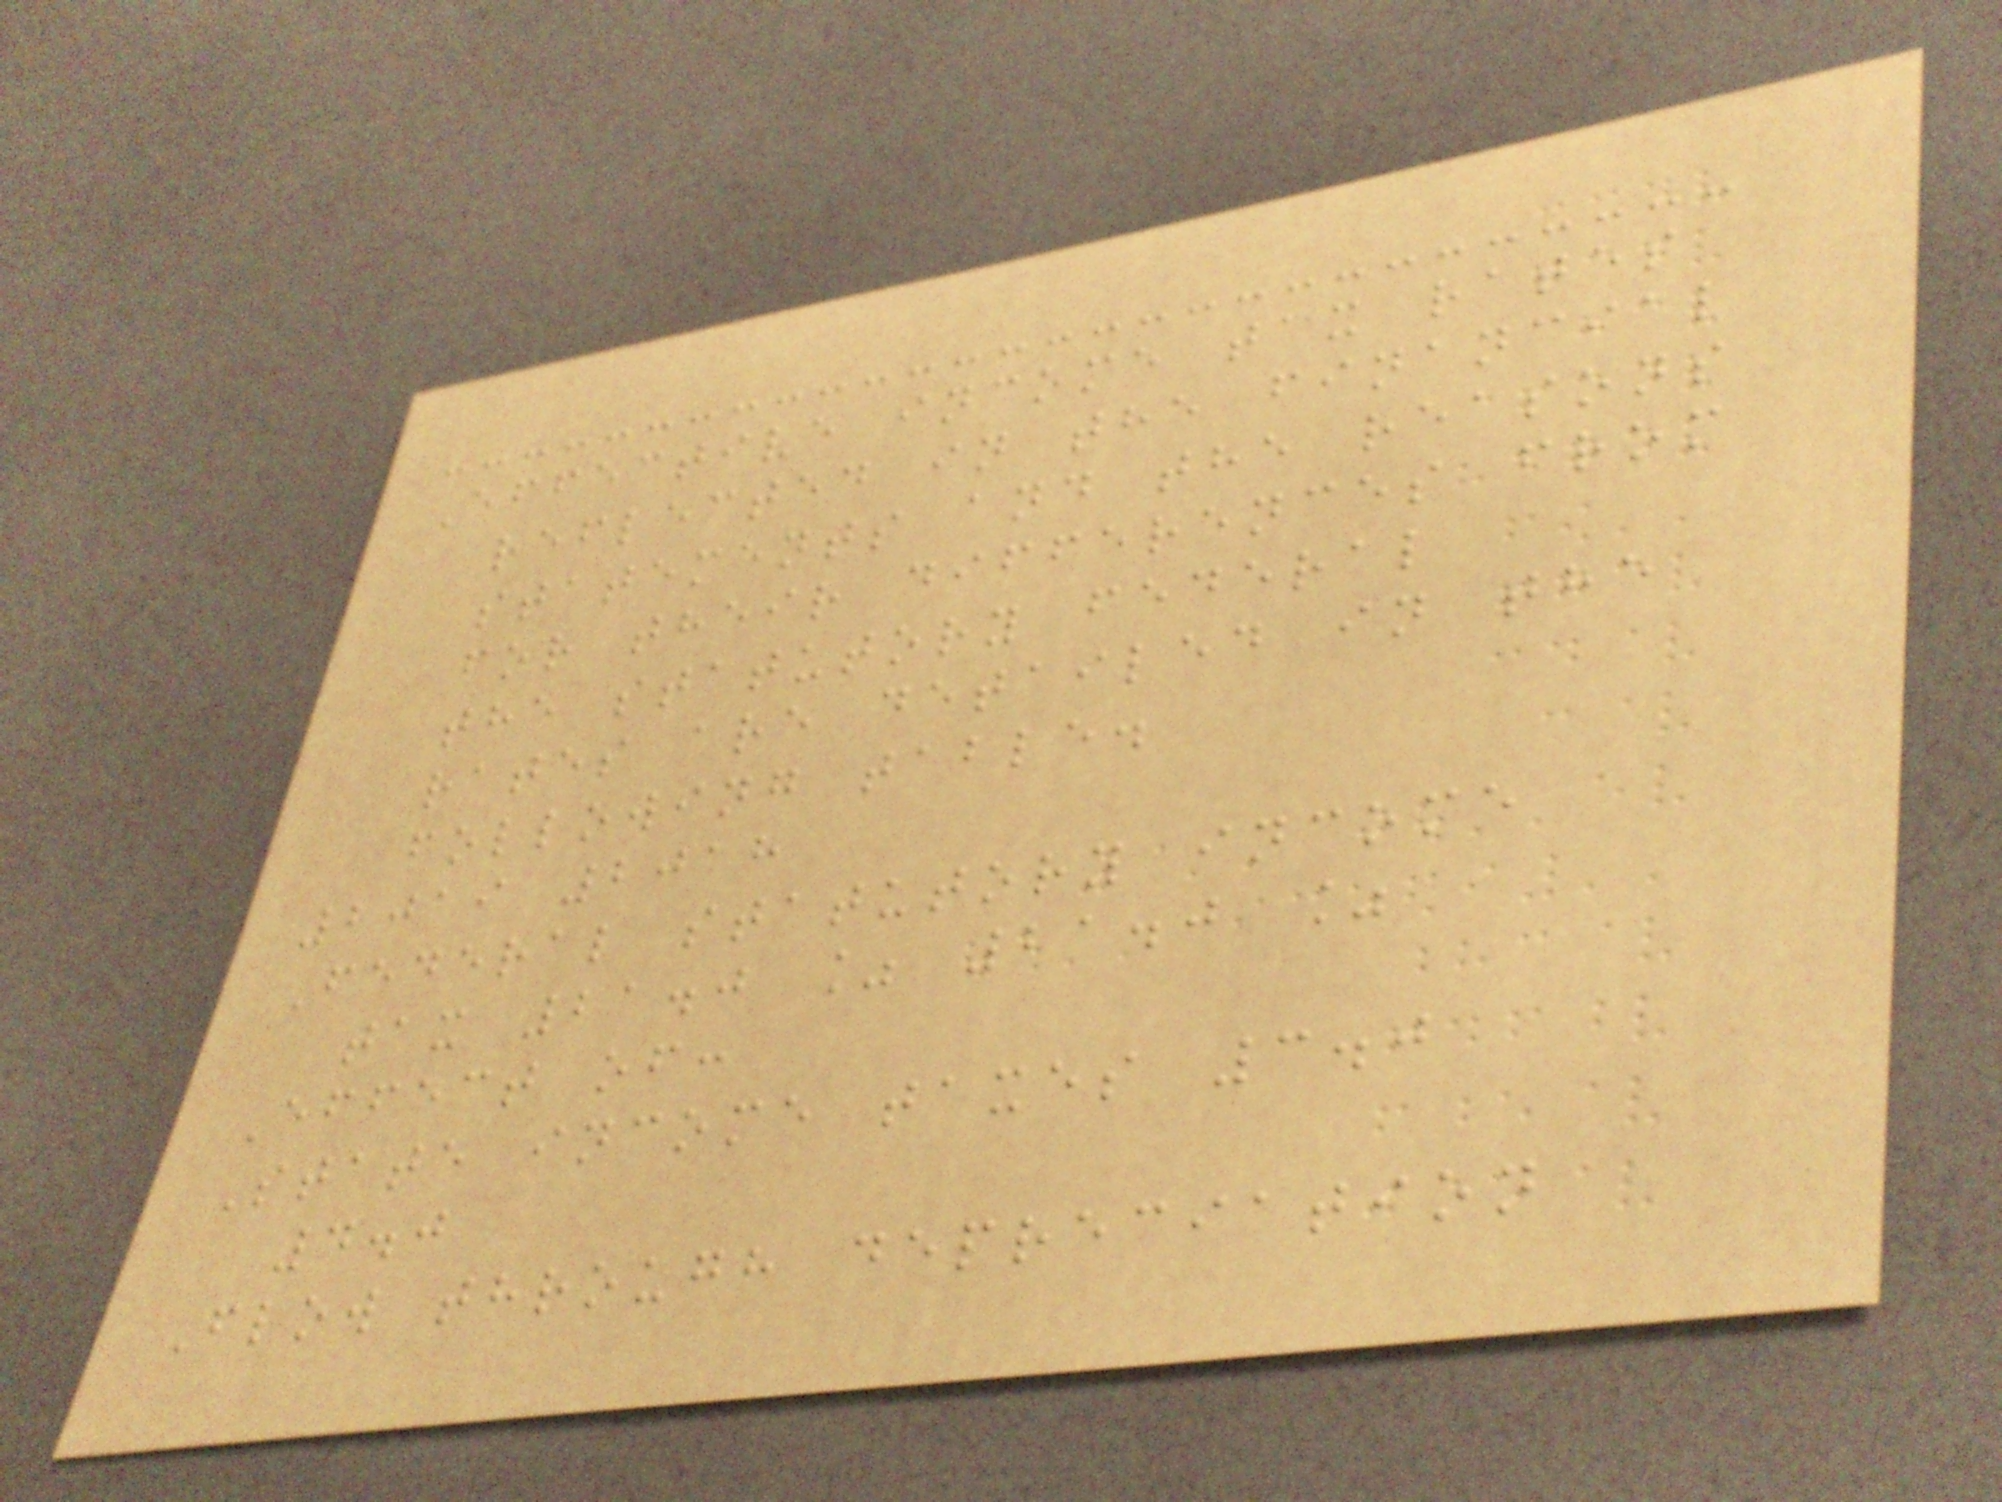Effective income tax rates
reflected in the financial
statements and the reasons
for their differences from
the statutory federal
rates are detailed in the
following table.
2019 2018
Federal statutory income
tax 21.0 % 21.0 %
Effect of:
State income taxes 3.0
4.0
Flow through depreciation
